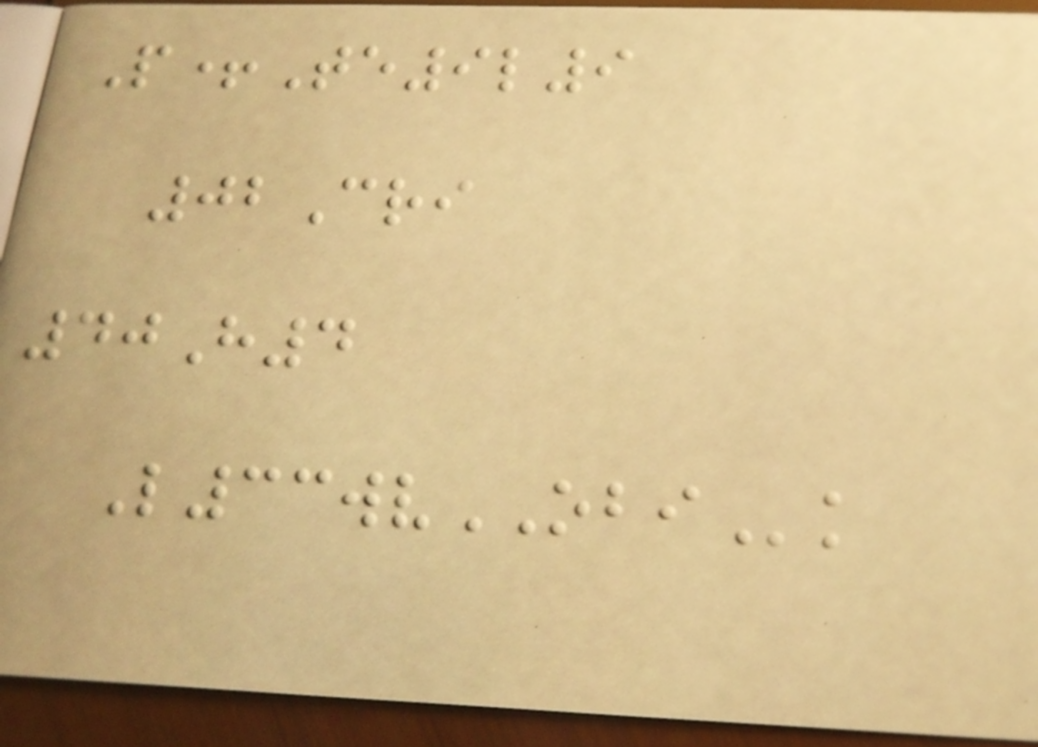P+Te9l9
02Cri
40H4
L33wvOBIk
